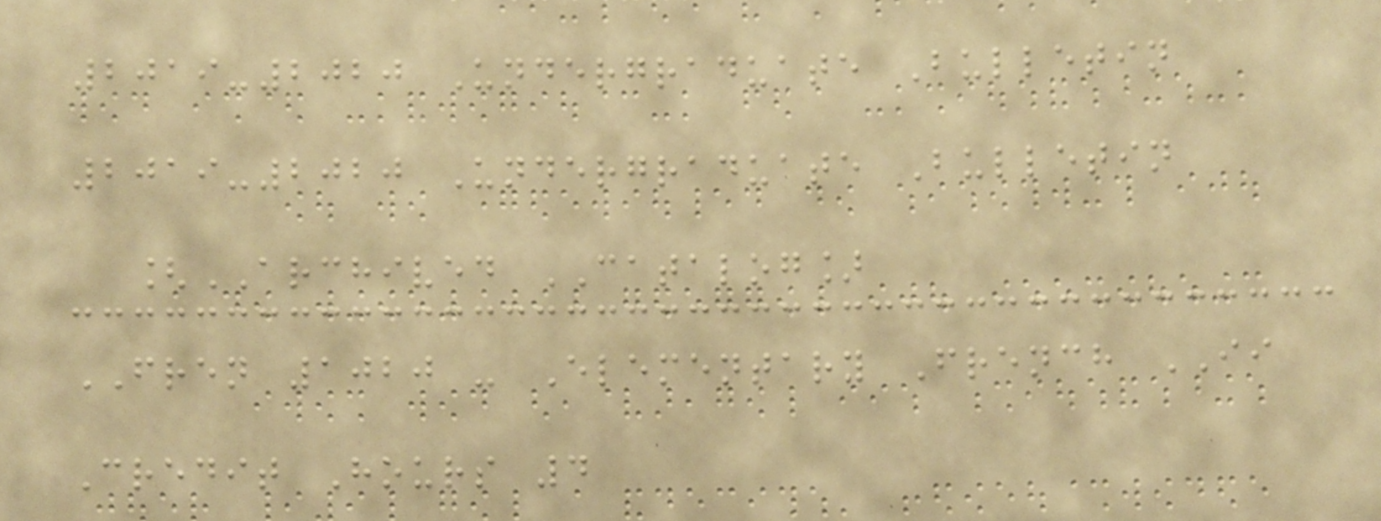2019-2020 Undergraduate Bulletin
2019-2020 Undergraduate Bulletin
[ARCHIVED CATALOG]
FREN 1020 - Elementary French II
Credit Hours 4
